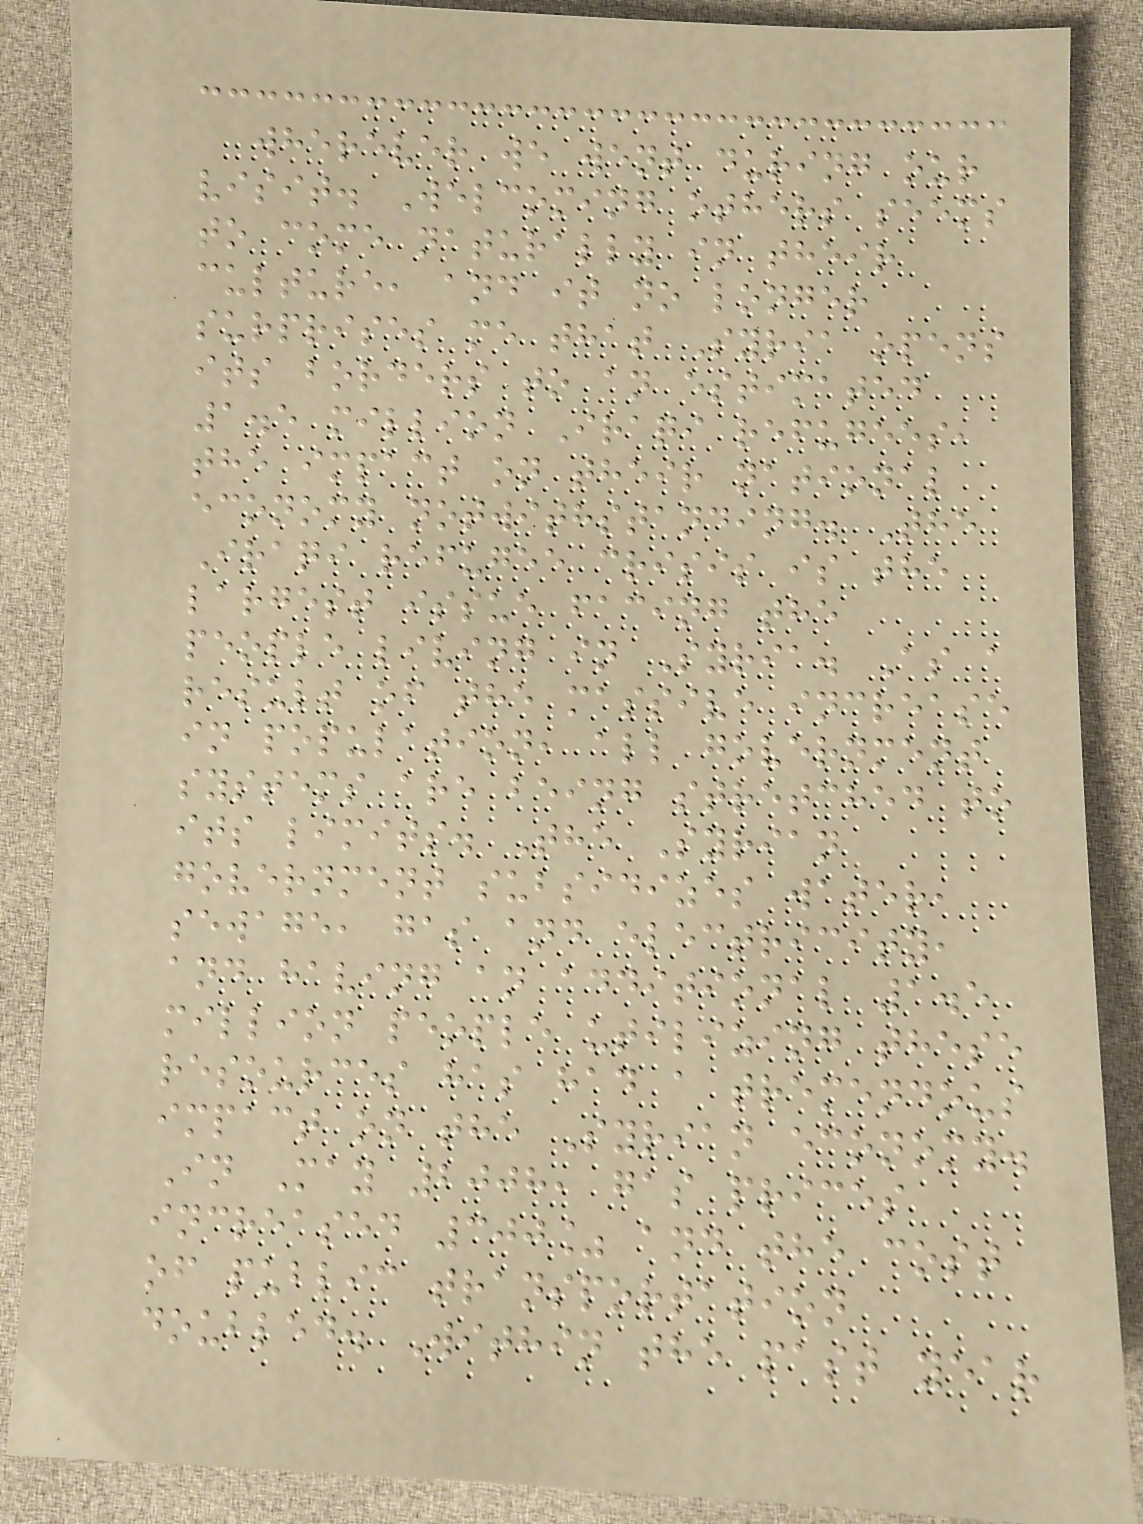wherever we went during our
visit. Welcoming others seems
to come naturally in their
culture, and it no longer
surprises me that Syria opens
its borders to an estimated
1.5 million Iraqi refugees,
the impact on their national
economy notwithstanding. The
Iraqi refugee crisis is the
largest issue facing the
people living in Syria. As a
result of the massive increase
in population, all government
systems are being stretched to
its limits. The Syrian
government subsidizes water,
sewage, gas and electricity,
and having an additional 1.5
million people utilizing these
resources has had a tremendous
impact on the Syrian economy.
In May 2008, gas prices
increased 300% and the cost
of public transportation
doubled. Within the past year
